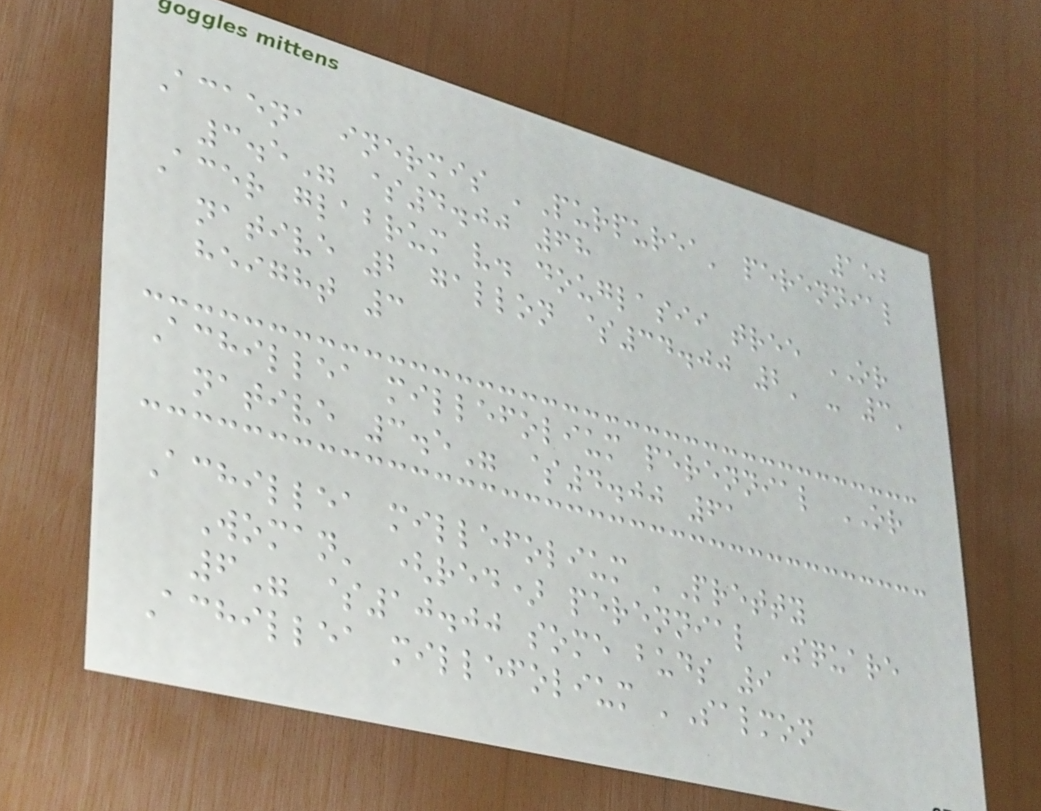152
Acaena inermis 'Purpurea' perennial
3.5" $4.00 68
Acer glabrum v. douglasii tree OR
native 2 gallon $34.00 2' - 3'
height 3
Achillea millefolium perennial OR
native 3.5" $4.00 61
Achillea millefolium 'Pretty
Woman' (red) perennial Square
6" $10.00 some buds 9
Achillea millefolium 'Salmon
